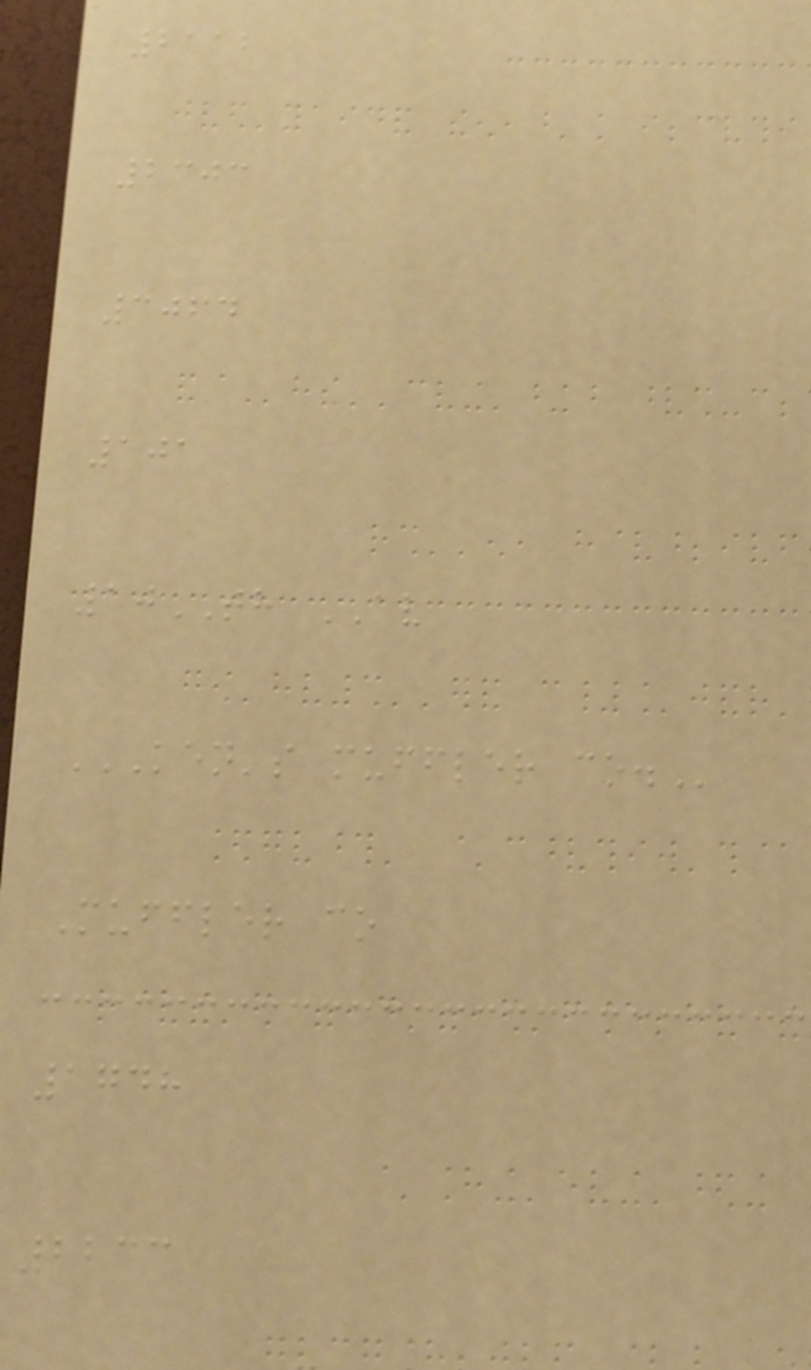2112
2303
3064
101
10TH AV
KEN'S MUFFLER CO.
Muffler co
1748
2233
